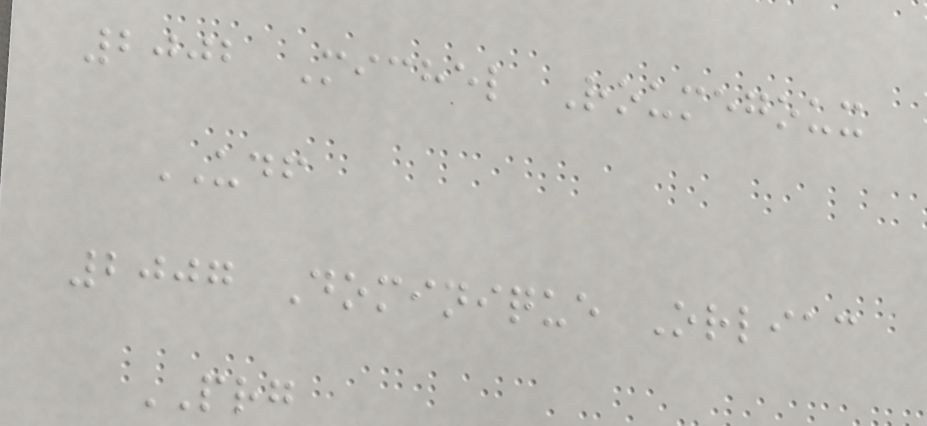2002 Michel Roumegoux
UDF
2007 Dominique Orliac
PRG
